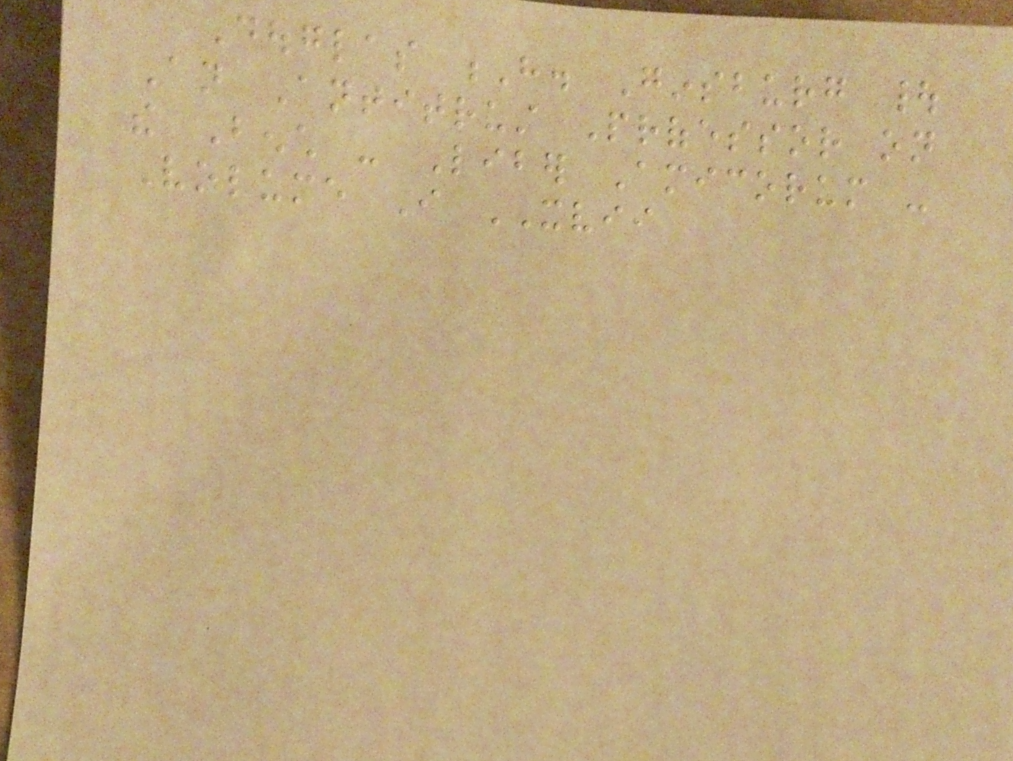Douglas H. Ginsburg |
An Antitrust Professor on
the Bench - Liber Amicorum -
Volume I XVII
